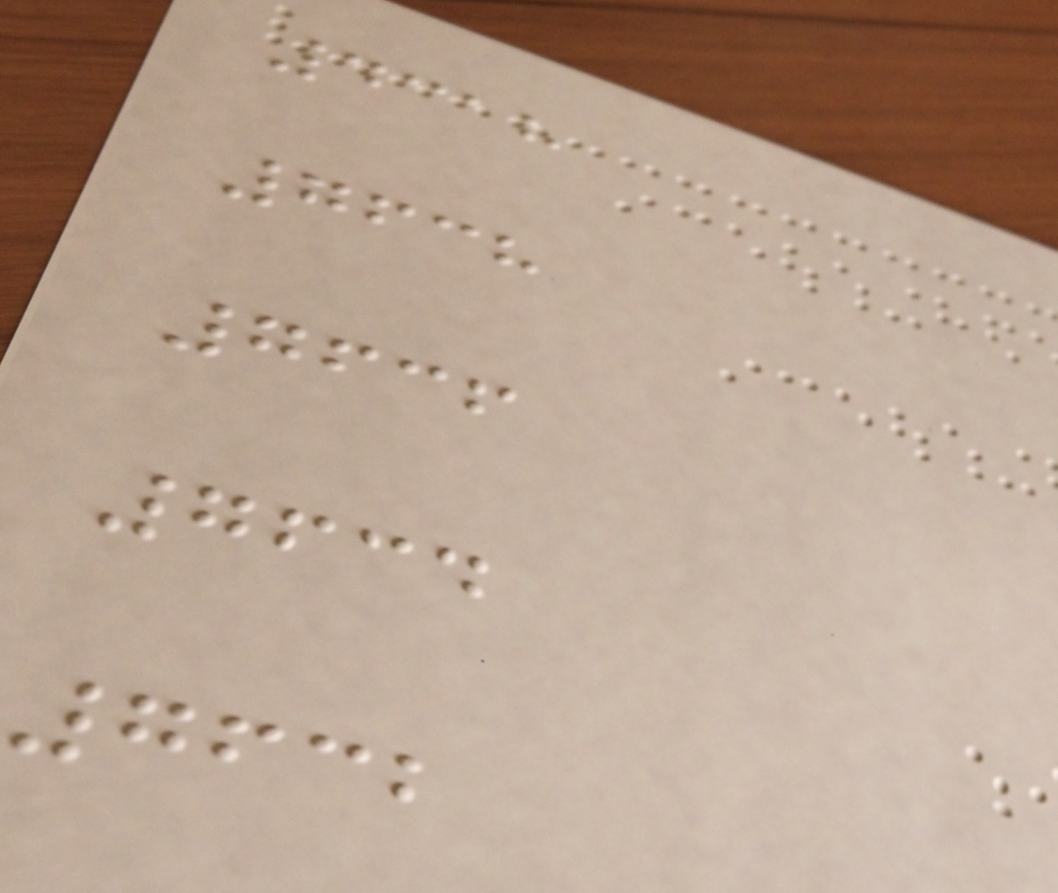4318
7638
7636
7634
7632
